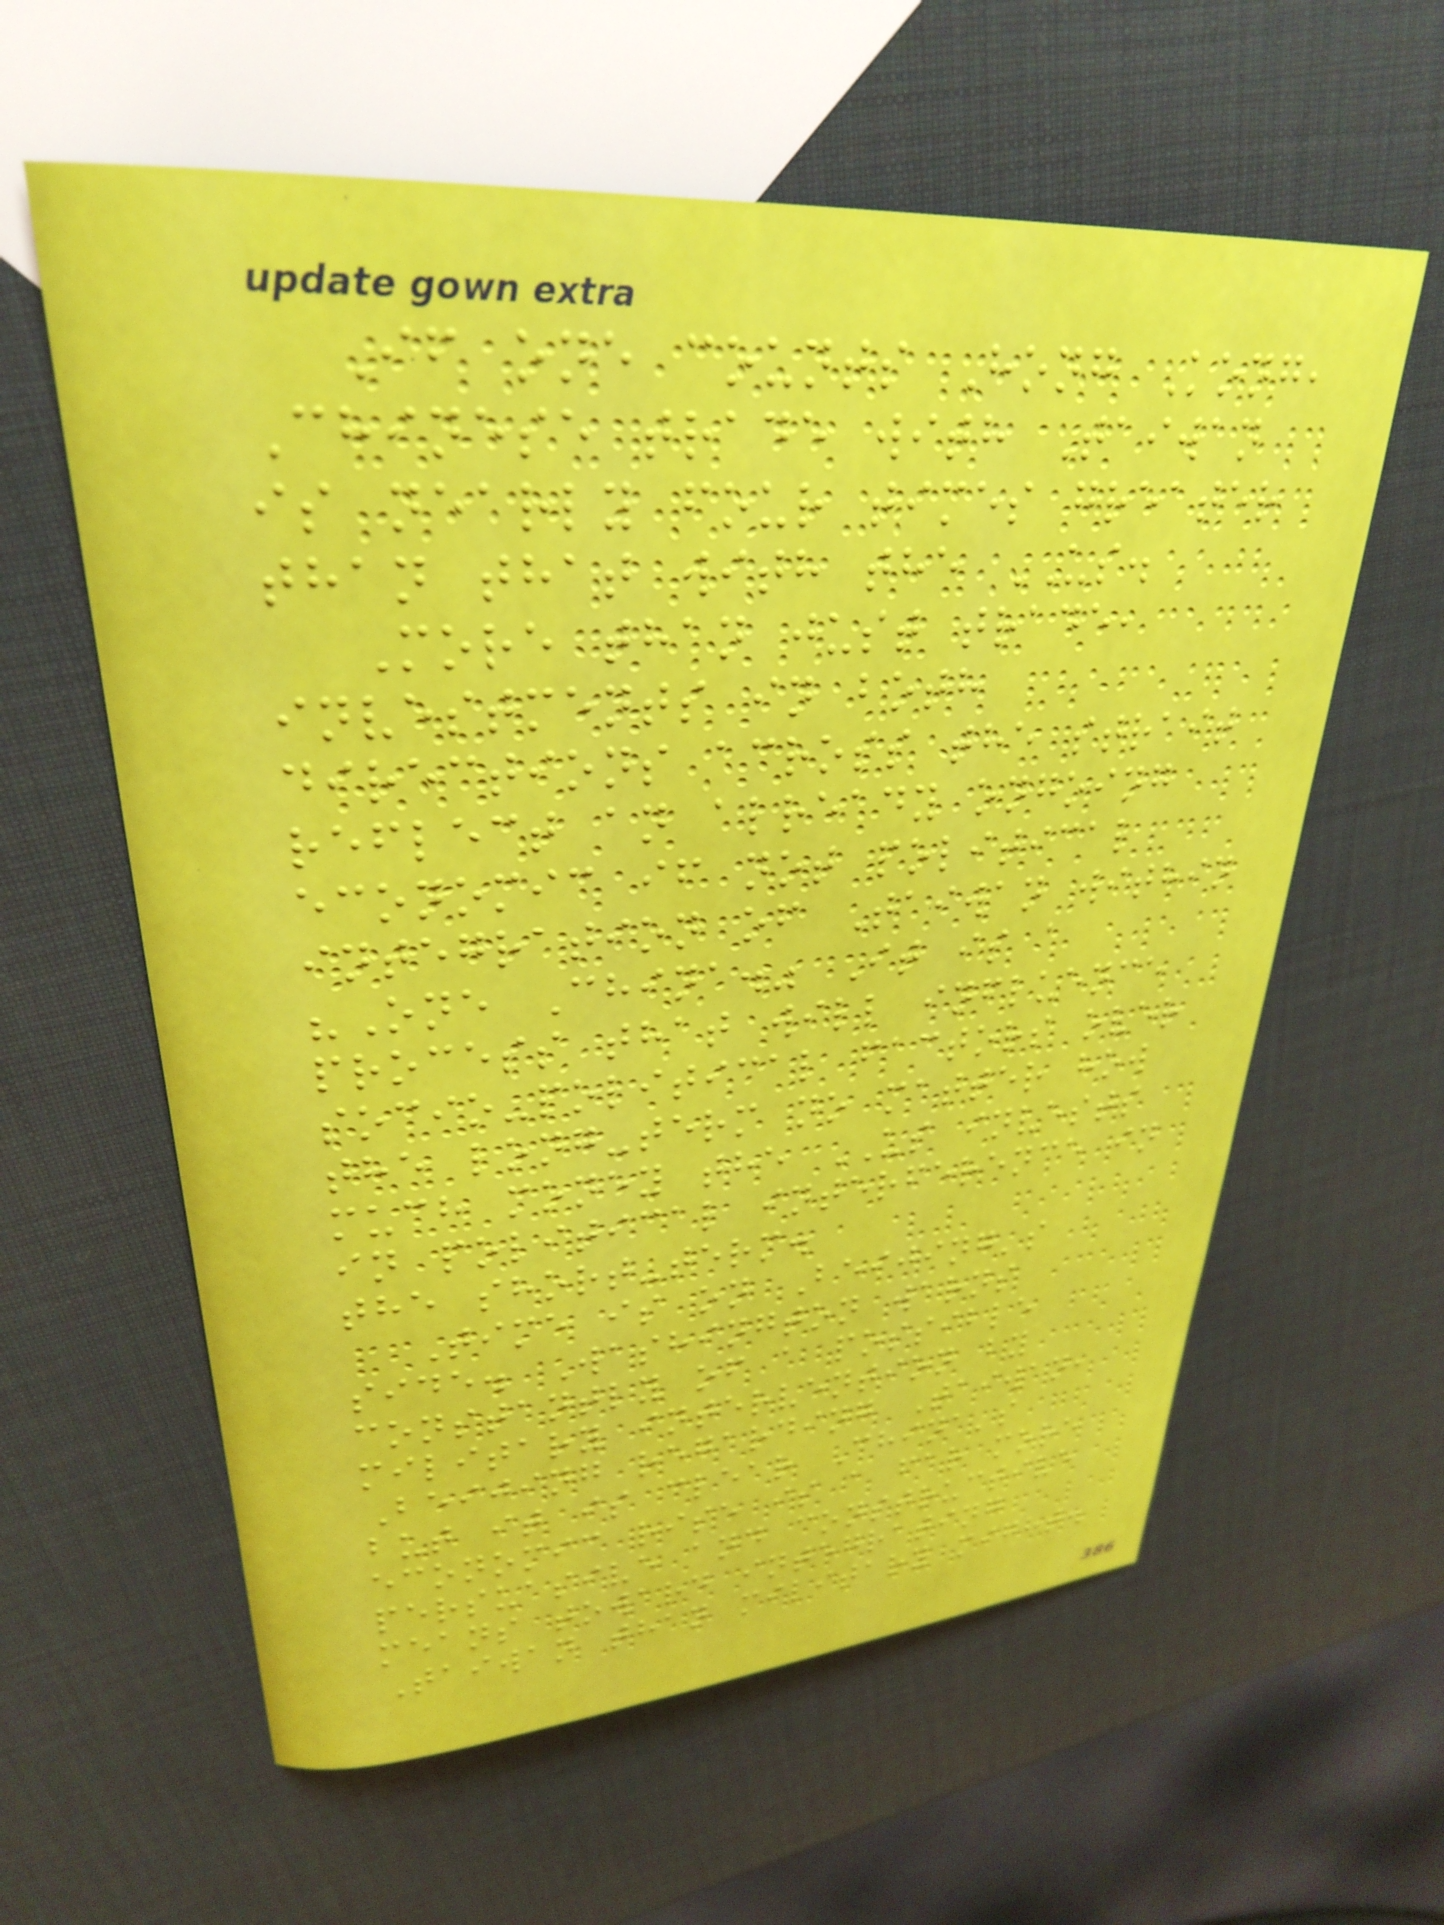If one counts Hong Kong,
Chinese trade with Taiwan
is nearly four times greater
than that with the US.
More than just trade,
investments in both
directions across the strait
reflect an already ongoing
economic if not political
integration of Taiwan within
"One China." It is a
process that will influence
socio-political factors over
the long-term no matter how
much money the US invests
in political interference in
the short-term.
Time is on Beijing's
side. Washington warns
constantly of a possible
military intervention by
Beijing regarding Taiwan,
but it is clear China's
economic rise is a far more
persuasive and constructive
means toward integrating
Taiwan than military might.
